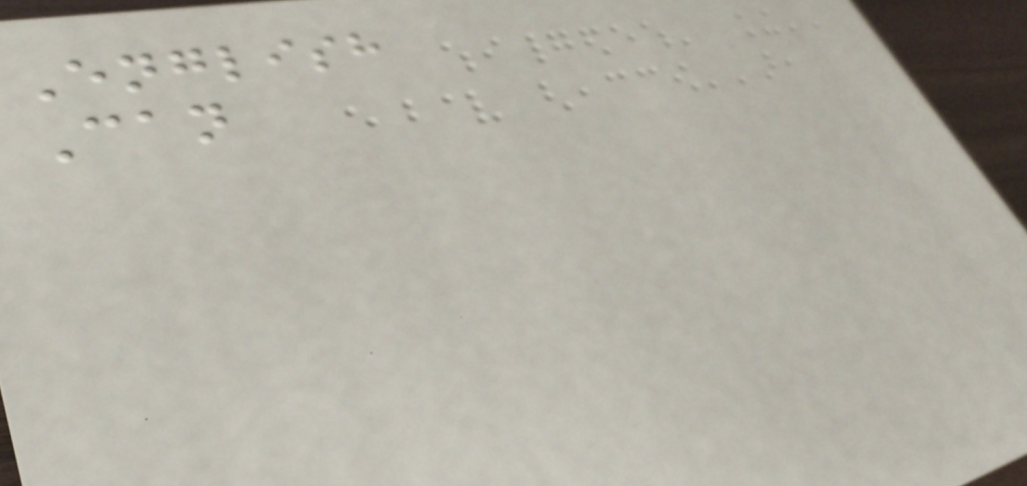English
Can
